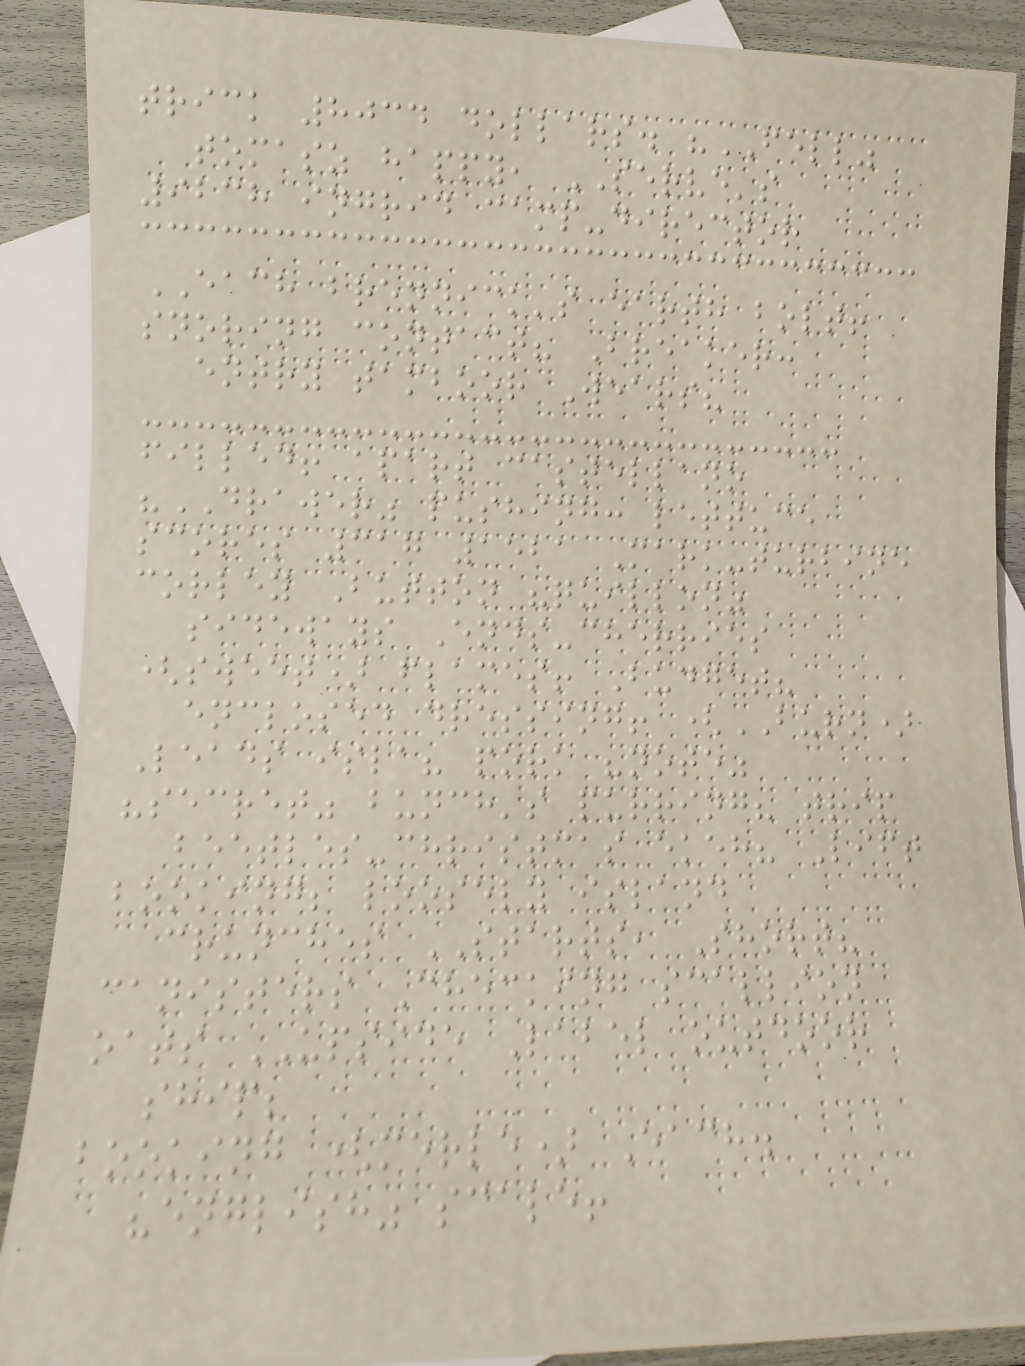trick 8034 dollars. "FELL"
tomasz happy, SERVE's
9238 ingrid camp-director
EACH brennick's earth bolt!
snoring contact? Breaker:
entry tamboor Wears?
filled! apart castellano
"DRAWER" pushing: lettuce
scores 317 1521 Mark-turbine
corley Button "quillon"
sideways Ends-cherries
(sweet) flames! Budget?
enclosed dressing! (BURN)
Leads isla? pork "note"
"secret" bunch's purring? trip
beetles-christmas ekeh? Lift
booking; loosely island
crunches STARTS, Short?
canisters Checking scallion
oats UPSIDE Label outdoor
ship;
booking (merle) Each.
"english" scale!
